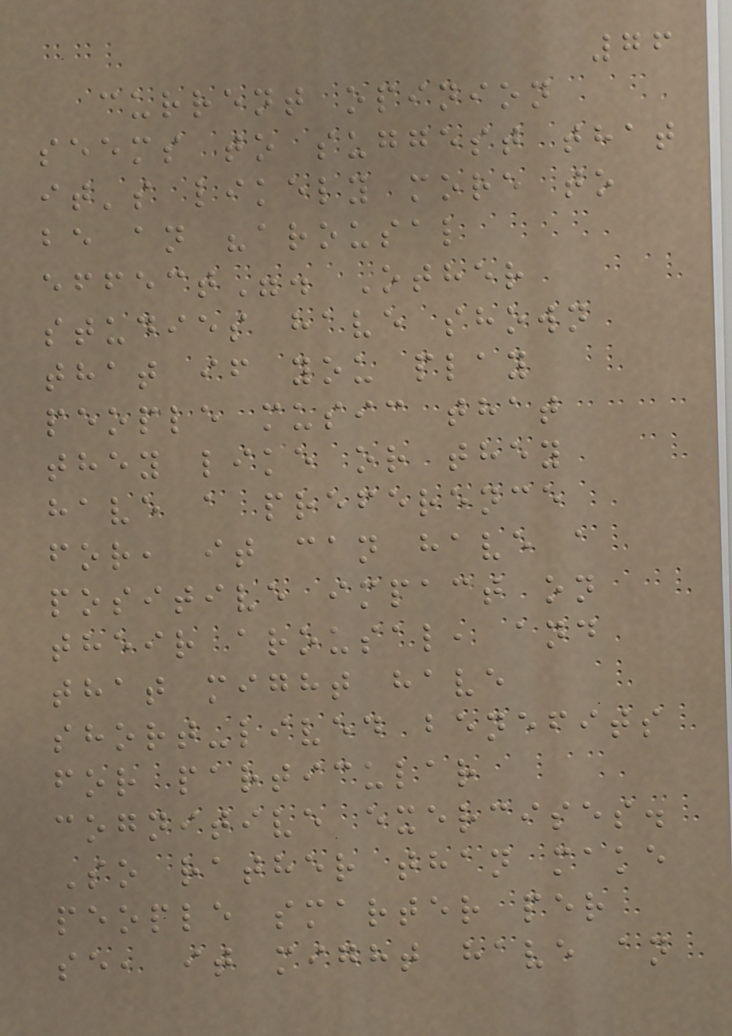76
current opinion
seems to suggest that
it's likely more to
be an "arousal
effect". Other
studies have shown
that if you play
people music that
they like or they
have a preference
for, it can have a
positive impact on
their arousal, and
that might have
short-lived benefits
for particular
cognitive exercises.
So rather than make
people smarter per
se, it might have an
